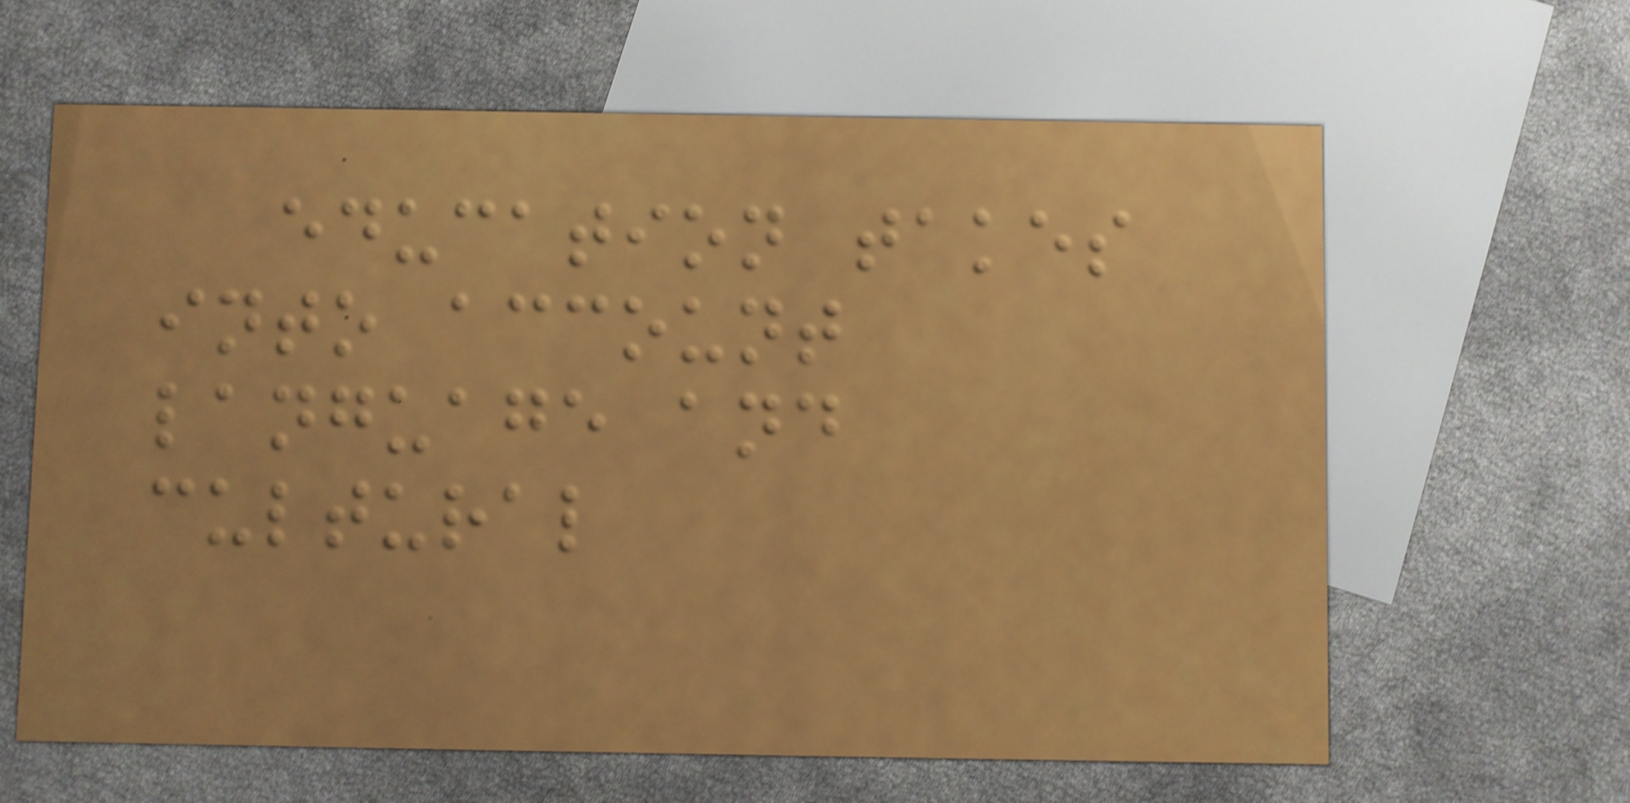education takes
into account
language and
cultural
